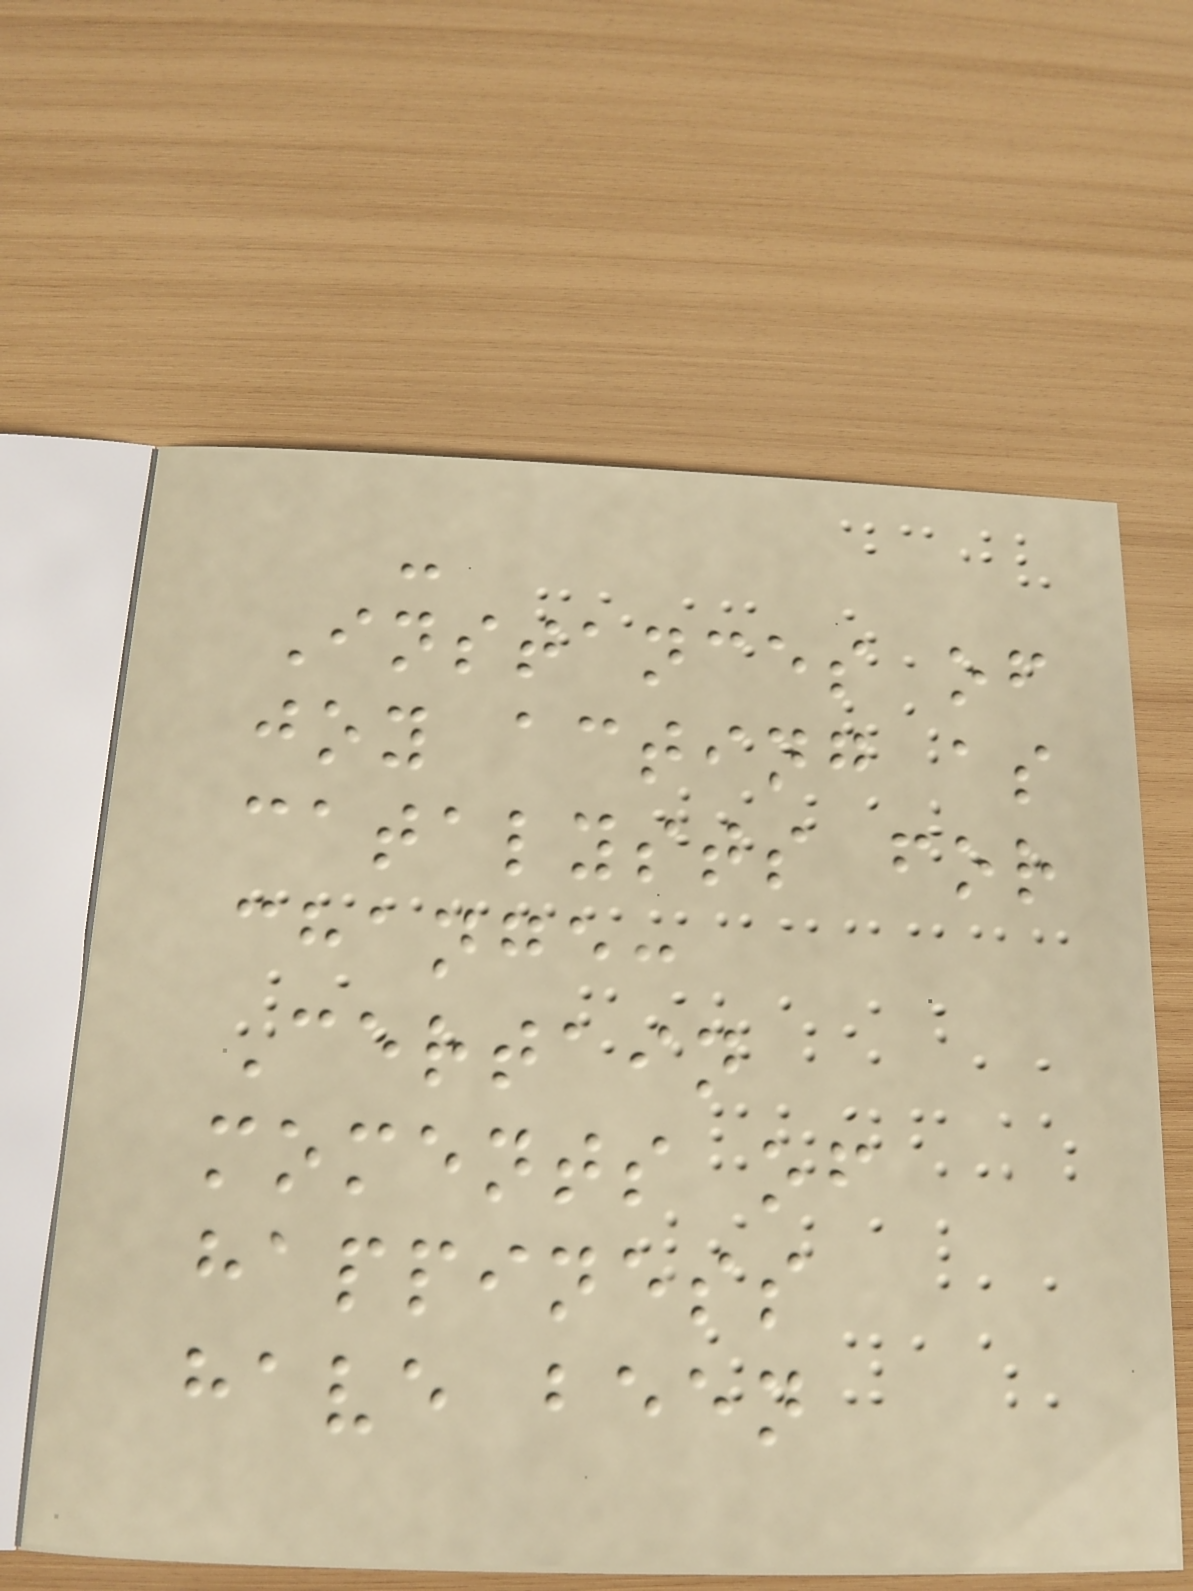-
Instances of
joy acting as
catalysts for
change:
Certain
moments of
happiness
have been
